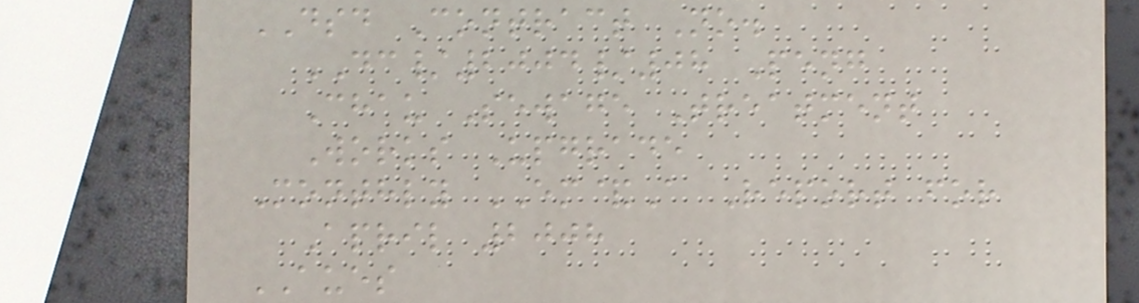DSD Contract No.
DC/2004/08 Peng
Chau Sewage Treatment
Works Upgrade
Monthly EM&A Report for
April 2008
AUES
